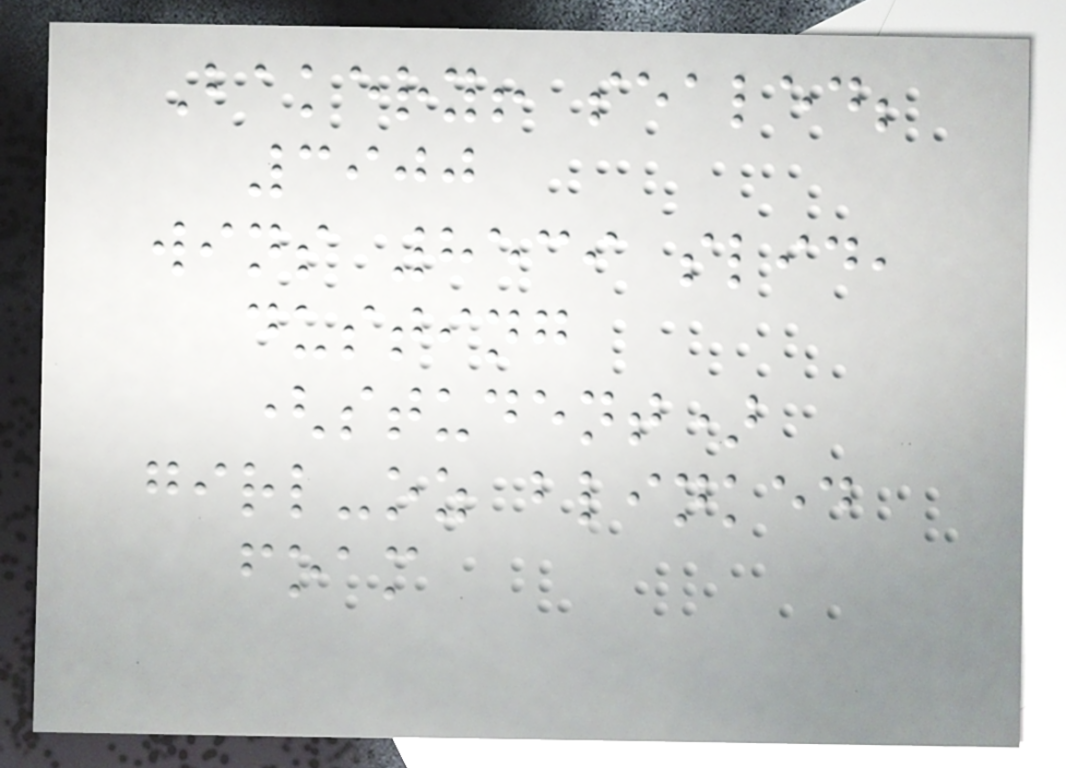Bakery! sealed;
3900
wins 8539 slid,
dusting
(student)
girl-oz blinked
foam
